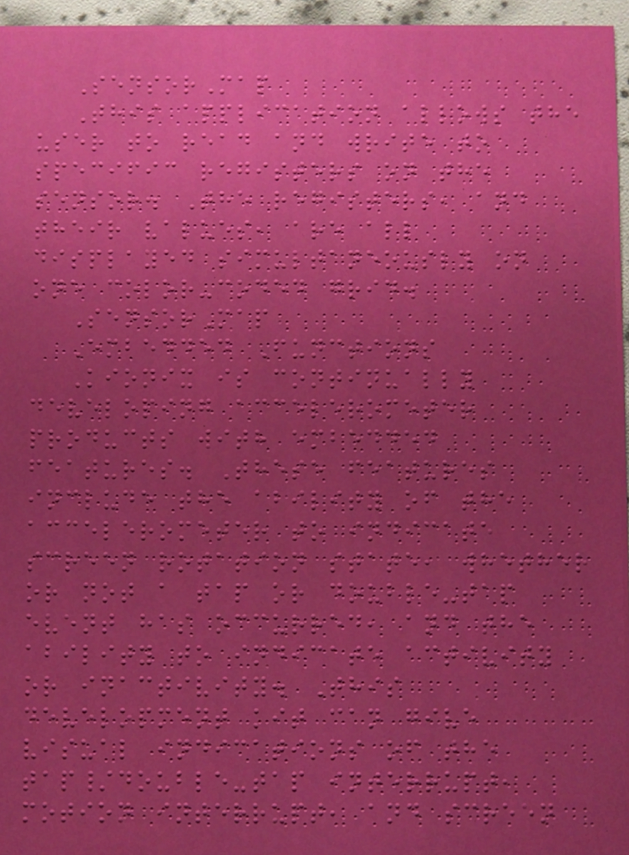SensorMap
This application allows the
user to read and write to
specific registers on the
sensor. The registers, and
their values, are all
displayed simultaneously on
one color-coded grid.
SensorMap
Embedded Functions
Kionix is continually
developing accelerometer
products with embedded
features. These features
include the ability of the
accelerometer to indicate
screen rotation state, whether
or not a tap or double-tap
event has occurred, and the
ability to indicate activity
or inactivity. This
development kit can give
visual indications of the
tap/double-tap interrupt,
motion interrupt, and screen
